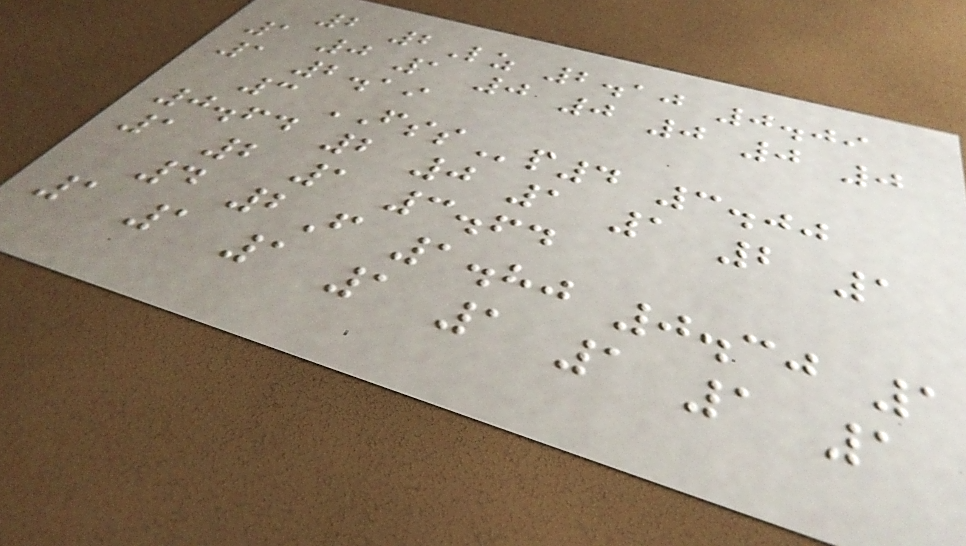2 2Lz 2.10 0.09
1 0 1 0 0 0 0 0
1 2.19
3 FSSp4 3.00
0.64 2 0 1 1 2 1
1 2 1 3.64
4 2F 1.80 0.30 1
1 1 1 1 1 1 1 1
